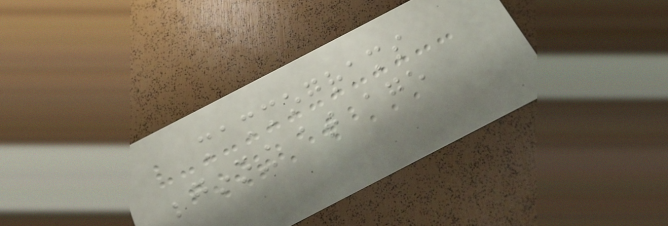mammograms
beginning at age
